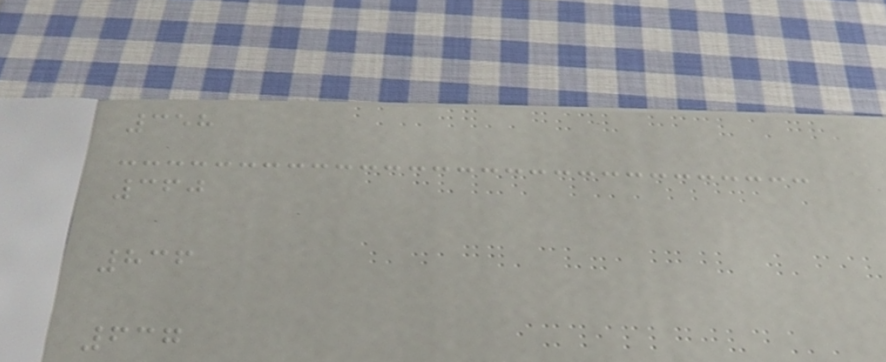358
360
836
637
